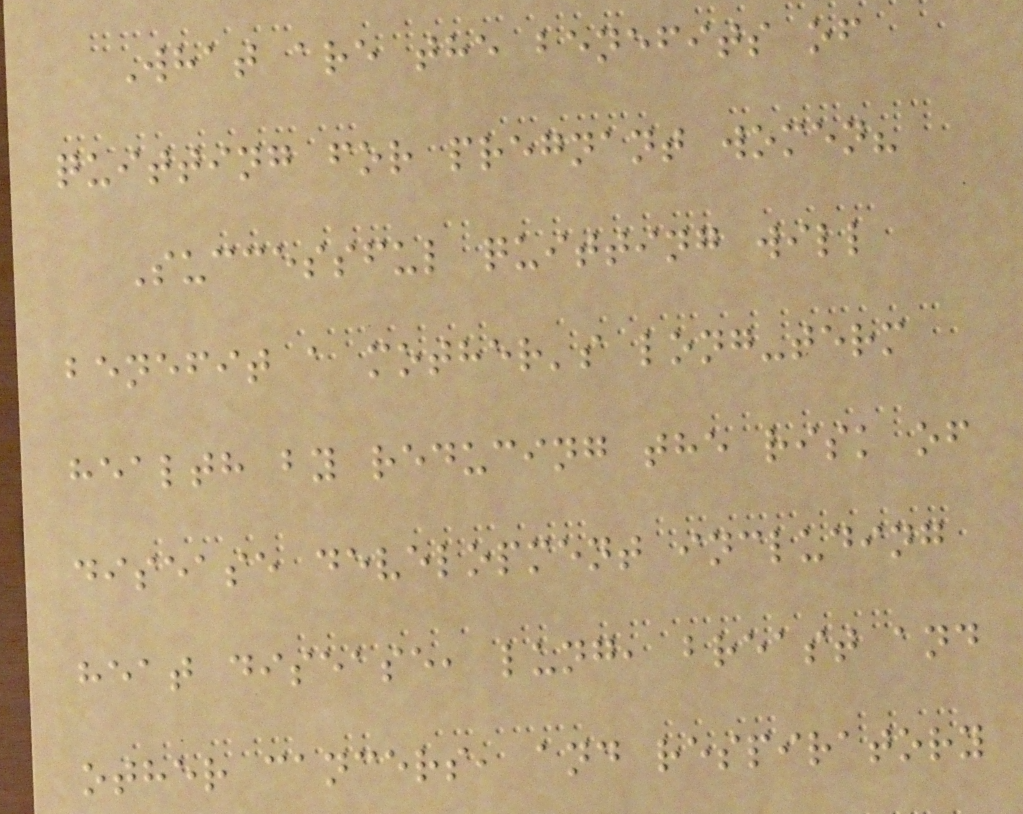What are the benefits of
quitting for pregnant women?
Successful quitting will
benefit a mother's long-term
health by reducing the risk of
disease development including
heat disease, lung, breast and
other cancers, and respiratory
